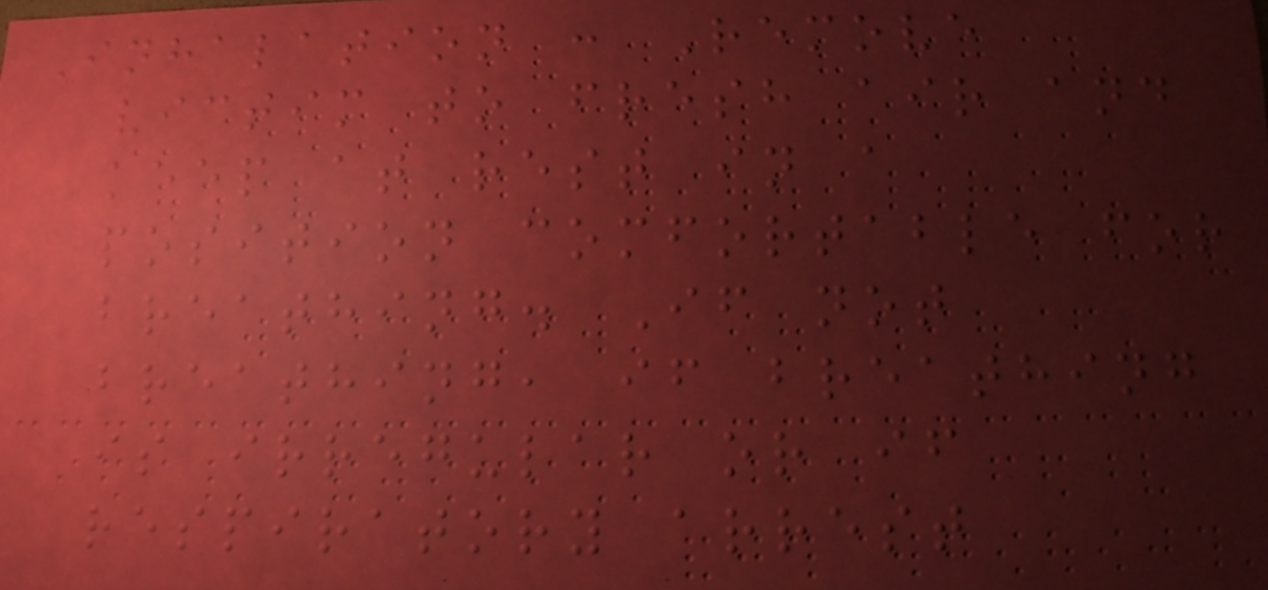Inhalation : Remove
victim to fresh air and
keep at rest in a
position comfortable for
breathing. If not
breathing, if breathing
is irregular or if
respiratory arrest
